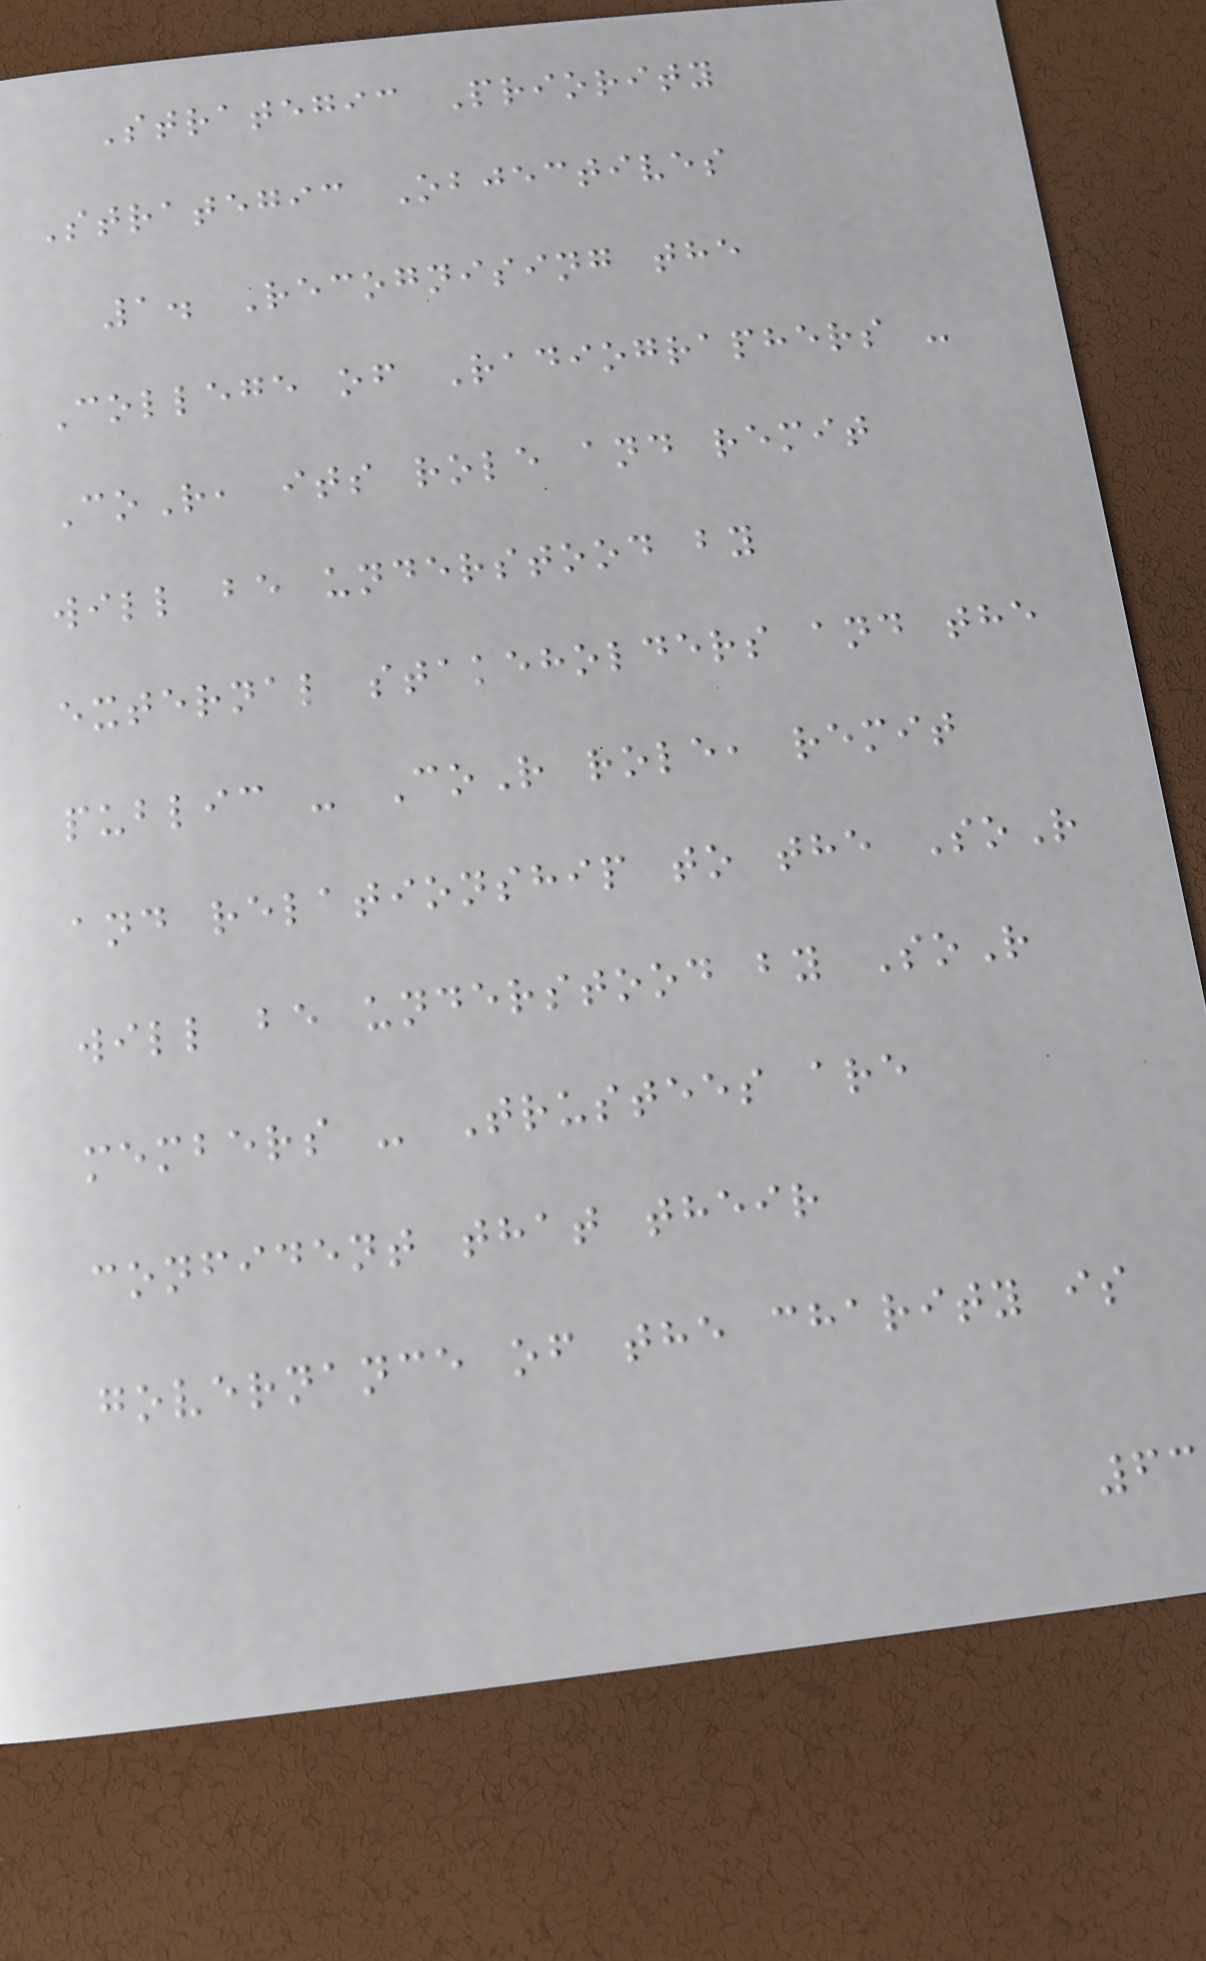Strategic Priority
Strategic Objectives
1. Recognising the
College of Radiographers -
CoR, its role and remit
will be understood by
external stakeholders and the
public - CoR role, remit
and relationship to the SoR
will be understood by SoR
members - Trustees are
confident that their
governance of the charity is
63
